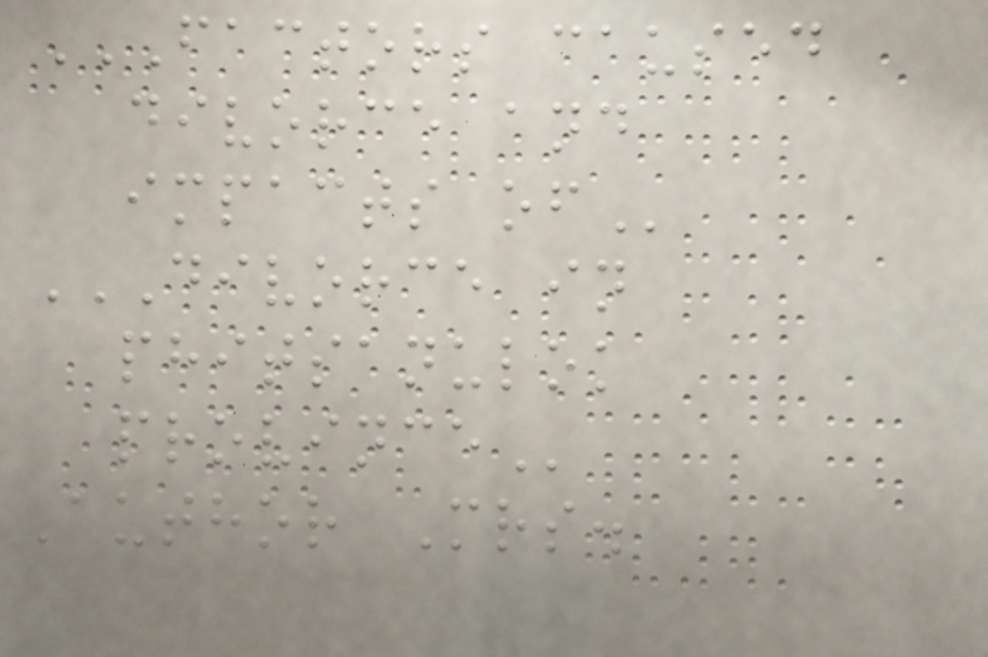FACTORS CAUSED
DIVORCE AND
IMPACTS OF
DIVORCE IN
PHITSANULOK
PROVINCE
Author Mrs.
